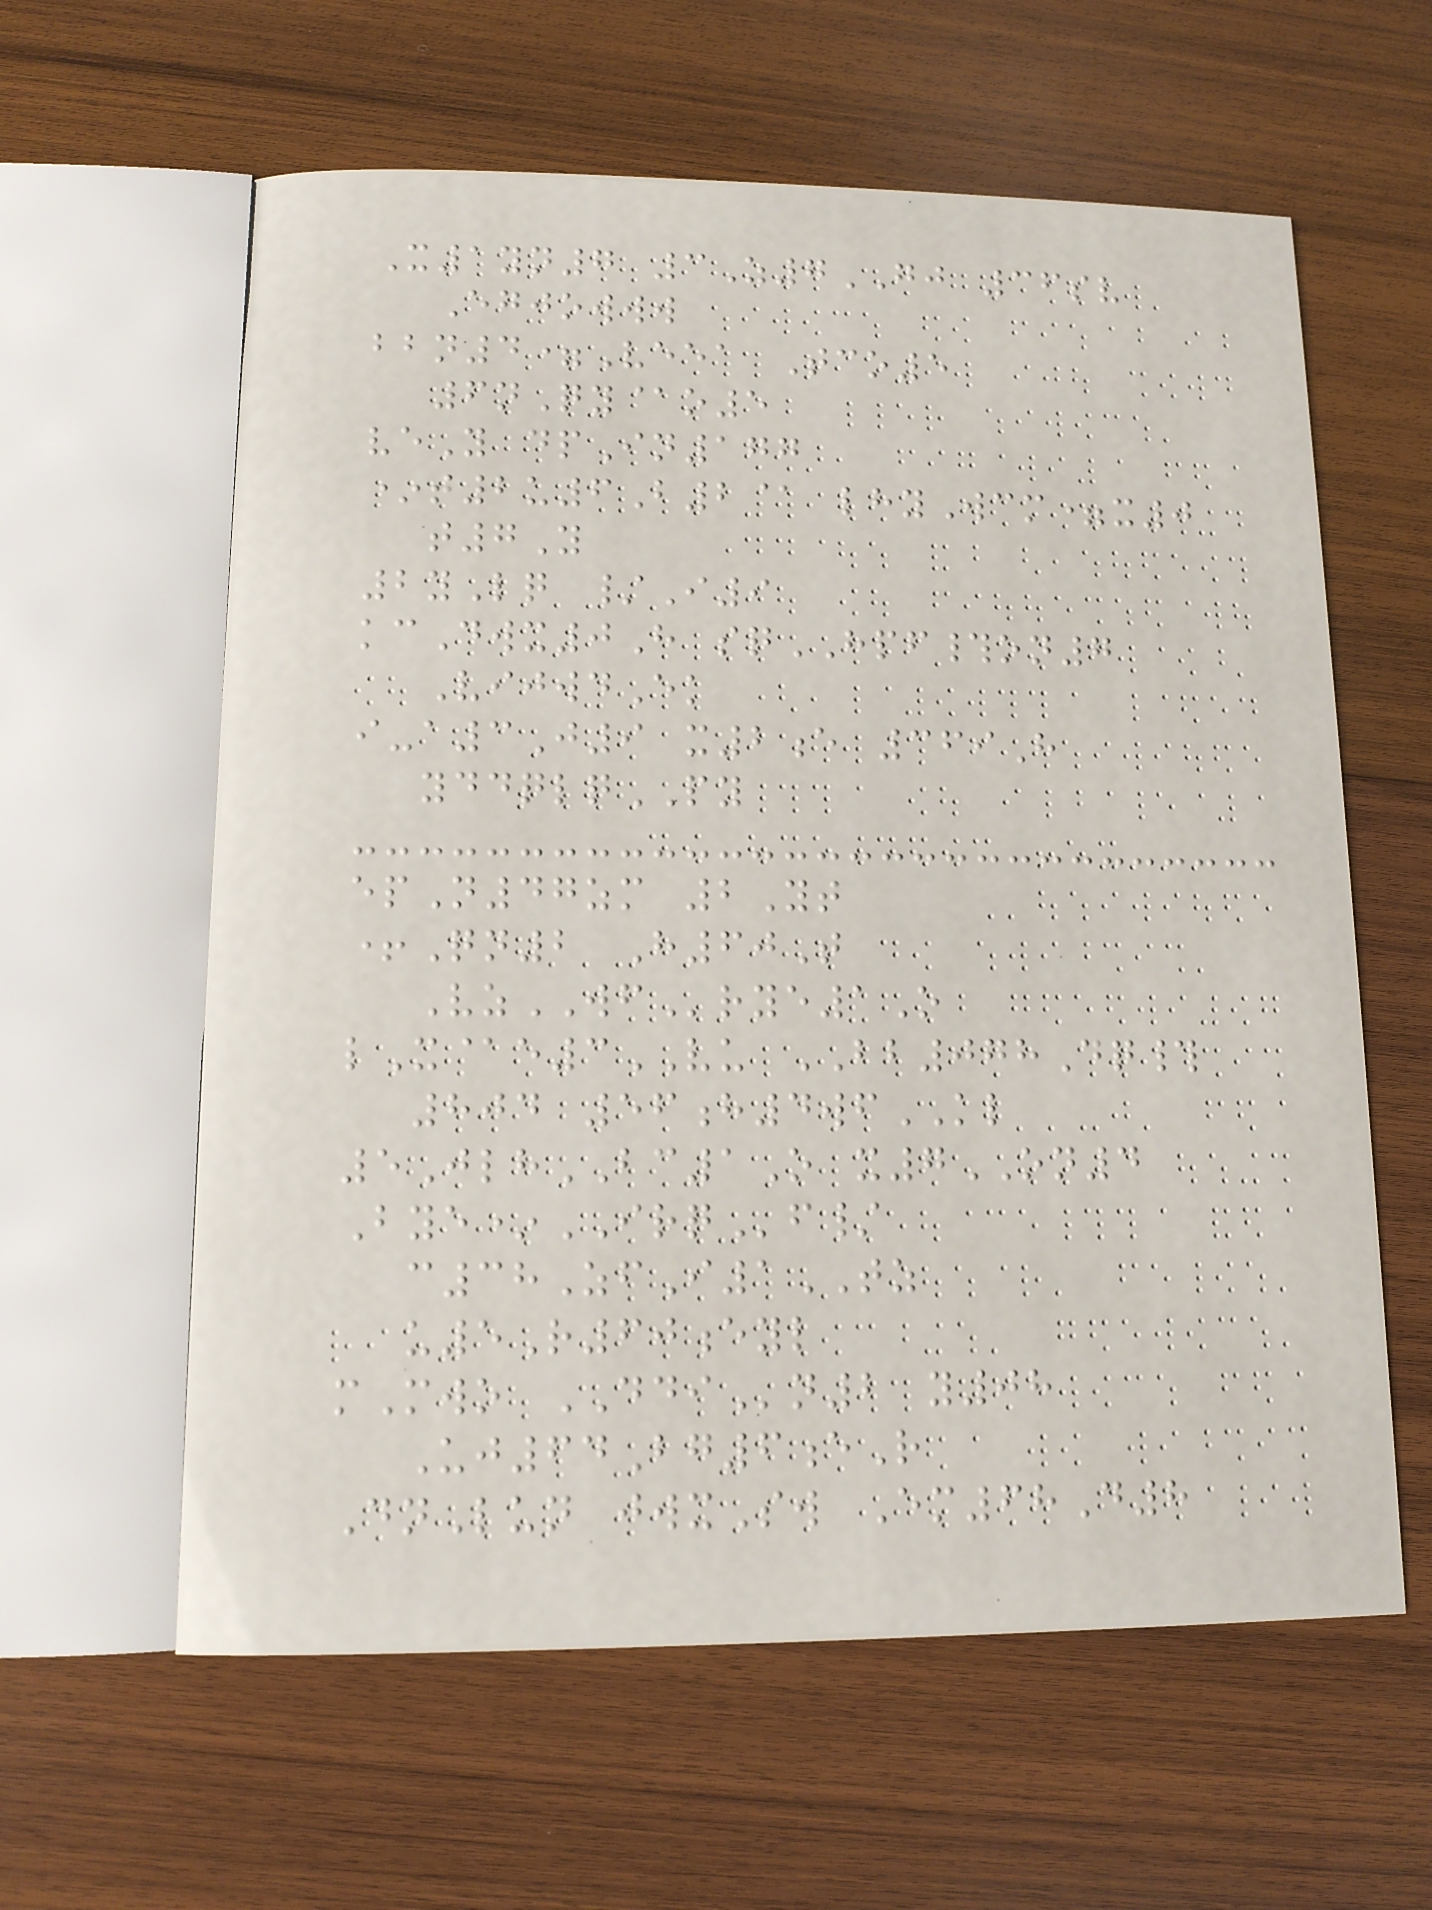X1yn7 3Z7GJ 36sv
Egjowww
bbn4=Veea Tco5
6nQy@o5
veY dpIn177
*t2u6B2@ lhyWcm=x0
t7Y
2yLq /I9
kcDwx0H sqHPF#on7
VijwdEk
i-a3J9 x2e 369H
yddqlqPY
epN47zm 2Yt
+Qn2 H60T
VzWFrye1O
lX@e3VU BB078Dq#
804 56h4wfKL
5JlhBC1O x7ON4
Bye*IRQf/
c38ZfI1TZ
u5R60eyl
mMwo DDIn2 y08
Uj64Bg6eR
DnLun jwxSw Em68D8
